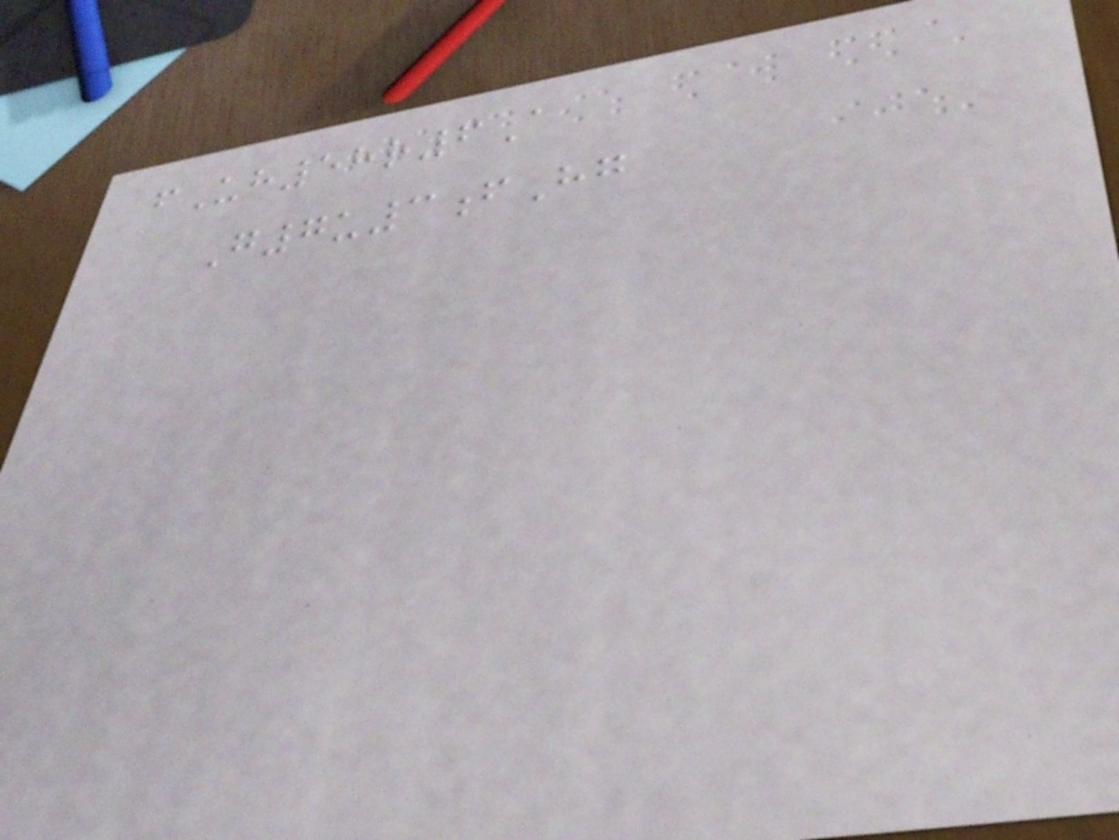fUh58r6A
G7u3fHg
